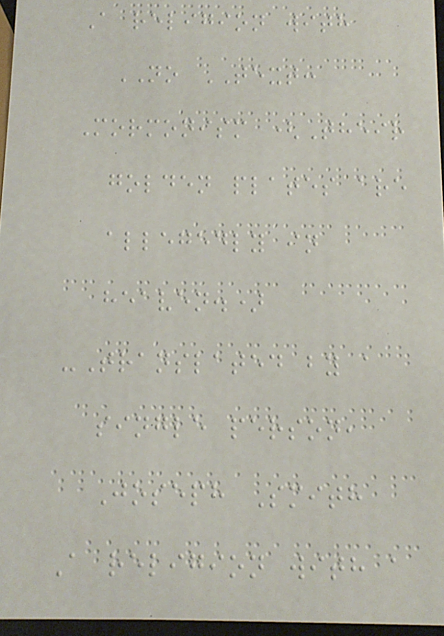A religion with
NO TEXT:
Mormonism (Their
golden plates are
allegedly in
heaven.)
-Translated by a
single person,
Joseph Smith
A religion with a
